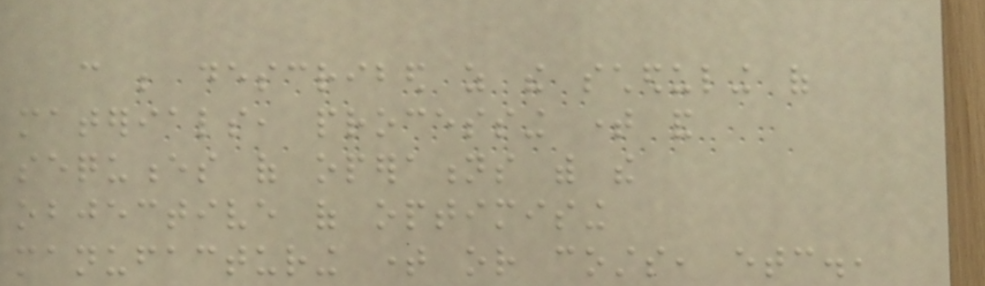can be described as the scheduling of
materials, processing time and
sequences of operations with the
objective of optimising
manufacturing time or costs, etc.,
